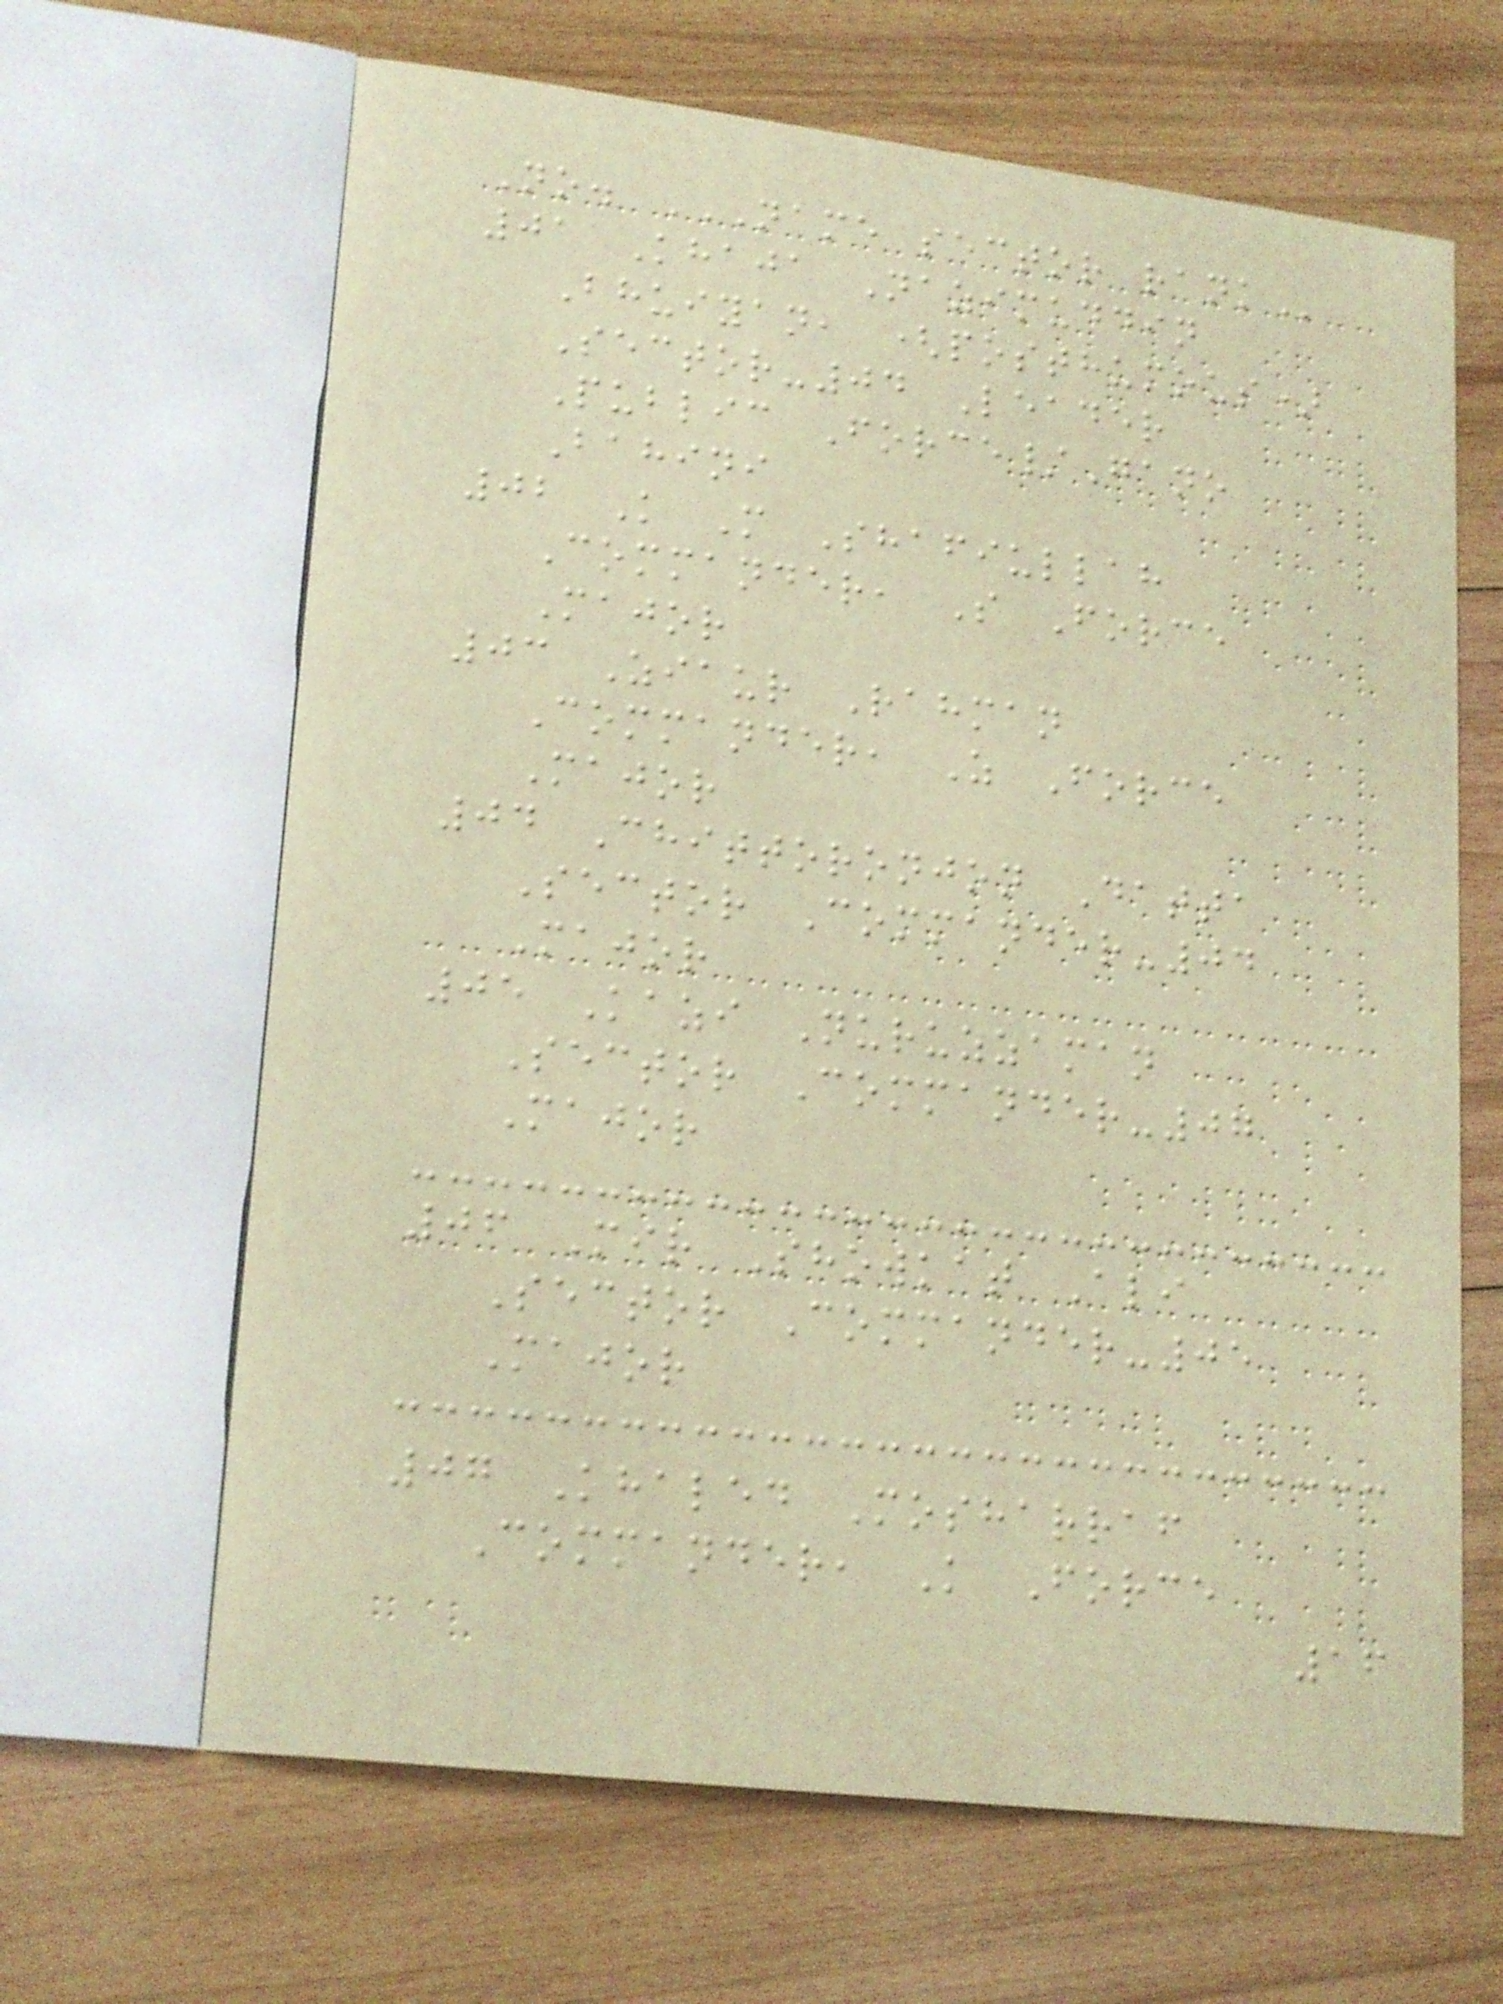No. NAME SECTOR RANK
01 Khaja Nazimuddin
Bhuiyan, (posthumous)
Sector-04 Leader
Public Force/Gano
Bahini
02 K M Shafiullah
Commander, S Force
Major
03 Ziaur Rahman
Commander, Z Force
Major
04 Chittoronjon Datta
Sector Commander-04
Major
05 Kazi Nuruzzaman
Sector Commander-07
Major
06 Mir Showkat Ali
Sector Commander-05
Major
07 Khaled Mosharraf
Commander, K Force
16
